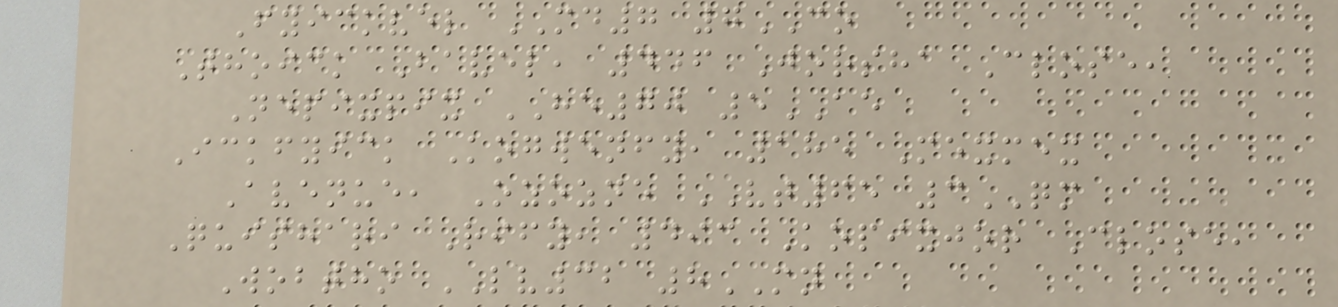Fyickvel MD7 7CO
Thoick Bavel, 446 Jorsha Close,
Nepixpix HE70 5AE
Ickfyick Kogwenfy, 185 Mexmex
Avenue, Ozozne VT65 3QM
Quishari Rify, 493 Kopixjor Close,
Wobtho LV32 8MN
